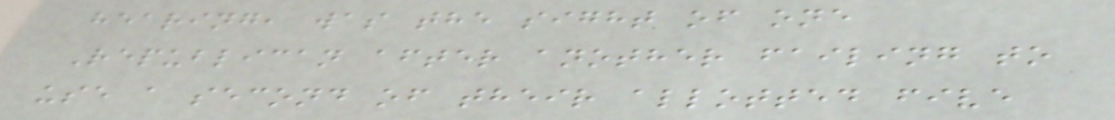hearing, was the sight of one
Republican after another failing to
use a second of their allotted five
